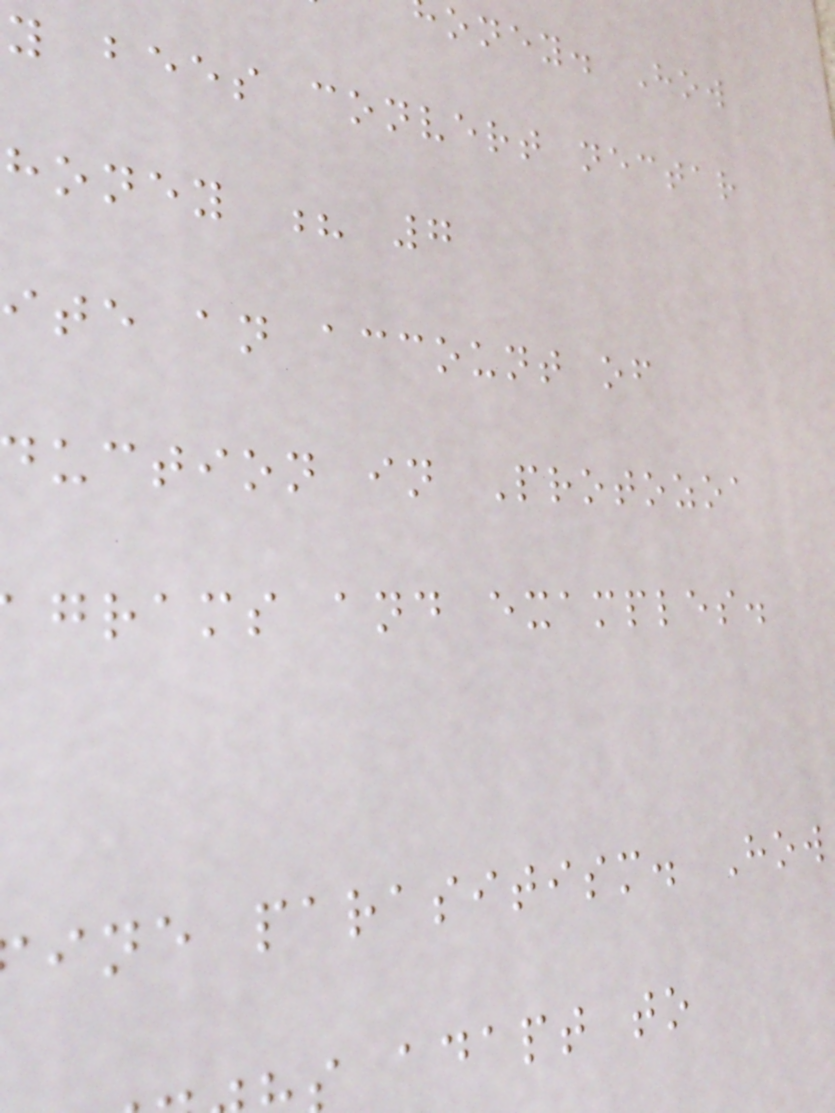oney. How
y bees convert nectar
honey ? 7
ite an account of
uction in Protozoa
grams and examples.
ine parasitism. How
adapt to
